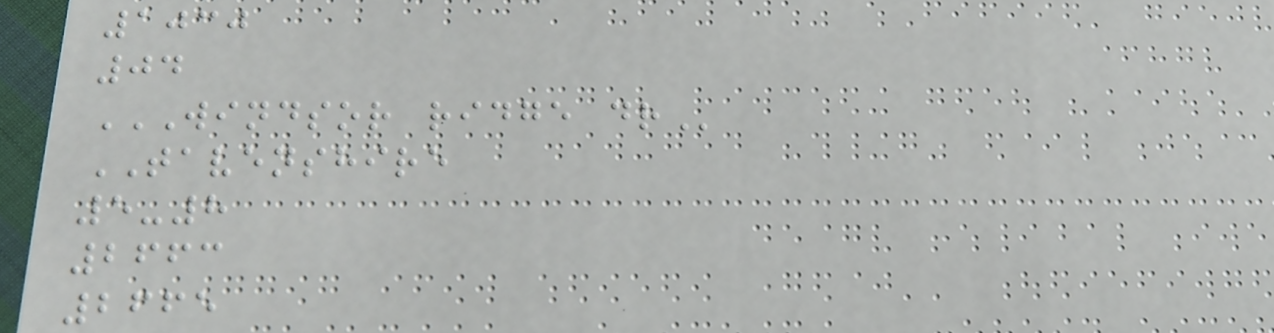1030
04
WINDSOR RIDGE DR
TAVENSHIRE
5-8
2663
2665
